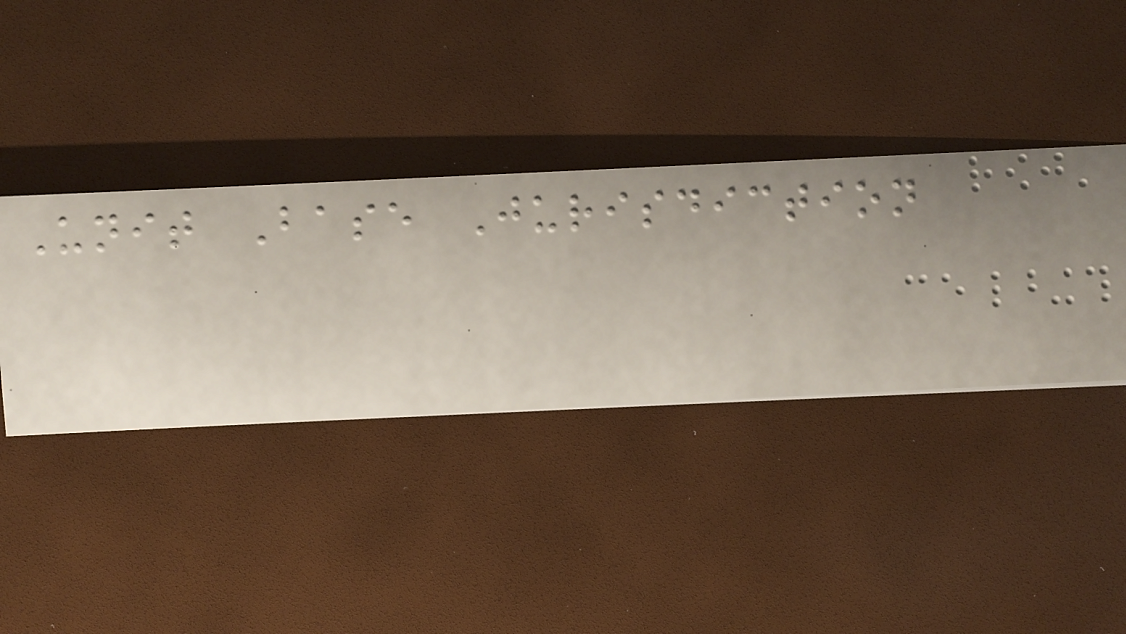Unit Base Jurisdiction
